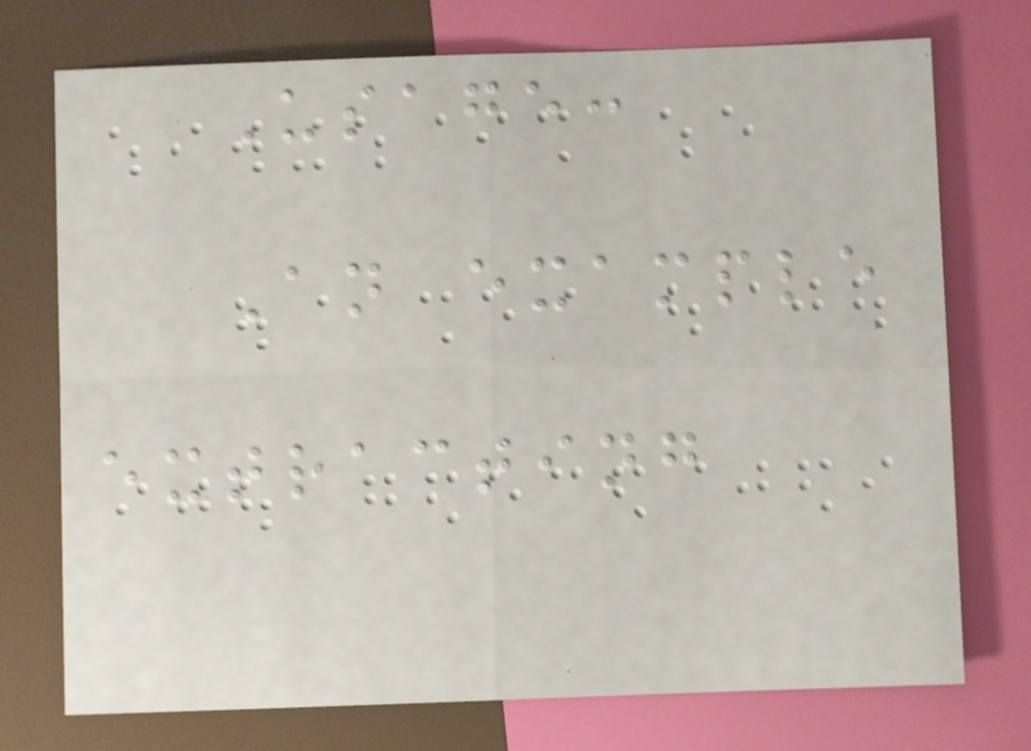Usage:
An example
extracting
